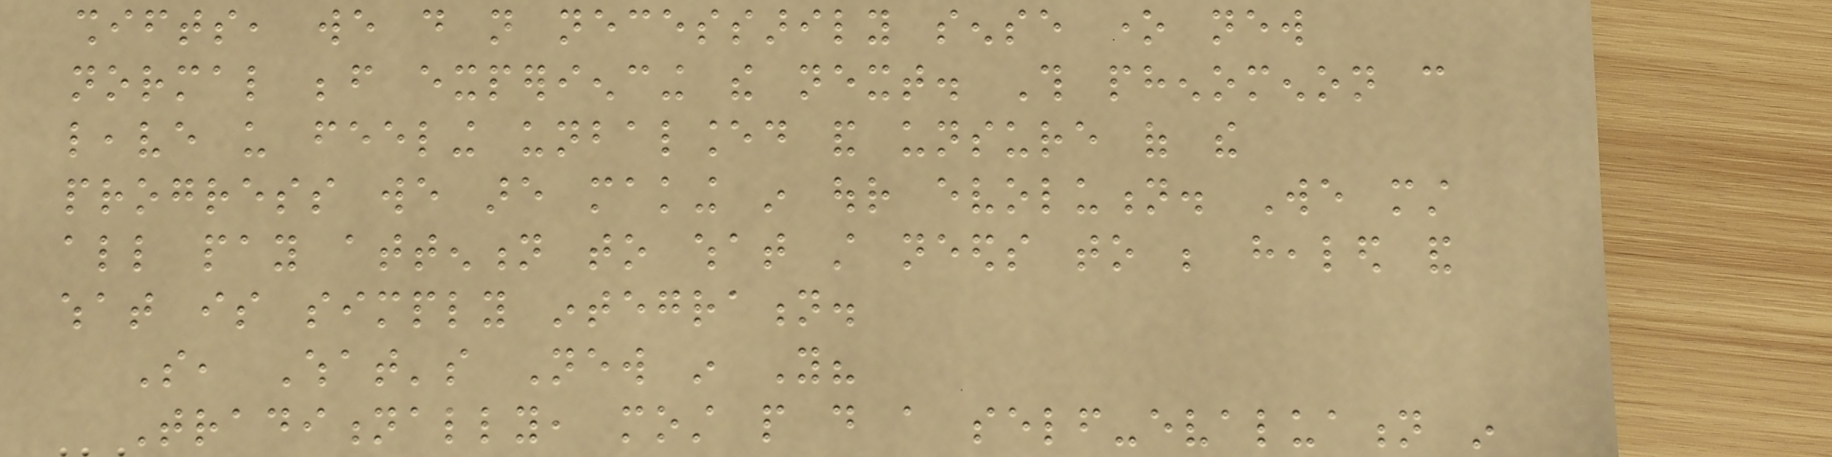shifts, we do not necessarily sense one new
normal before experiencing the next. This phenomenon can
leave us feeling unbalanced and unsure of the
progress we are making in our evolution. We must
all pay attention to what still needs to be healed and
what is simply integration.
So, What's New in You?
Traditionally, most people do a self-evaluation in
